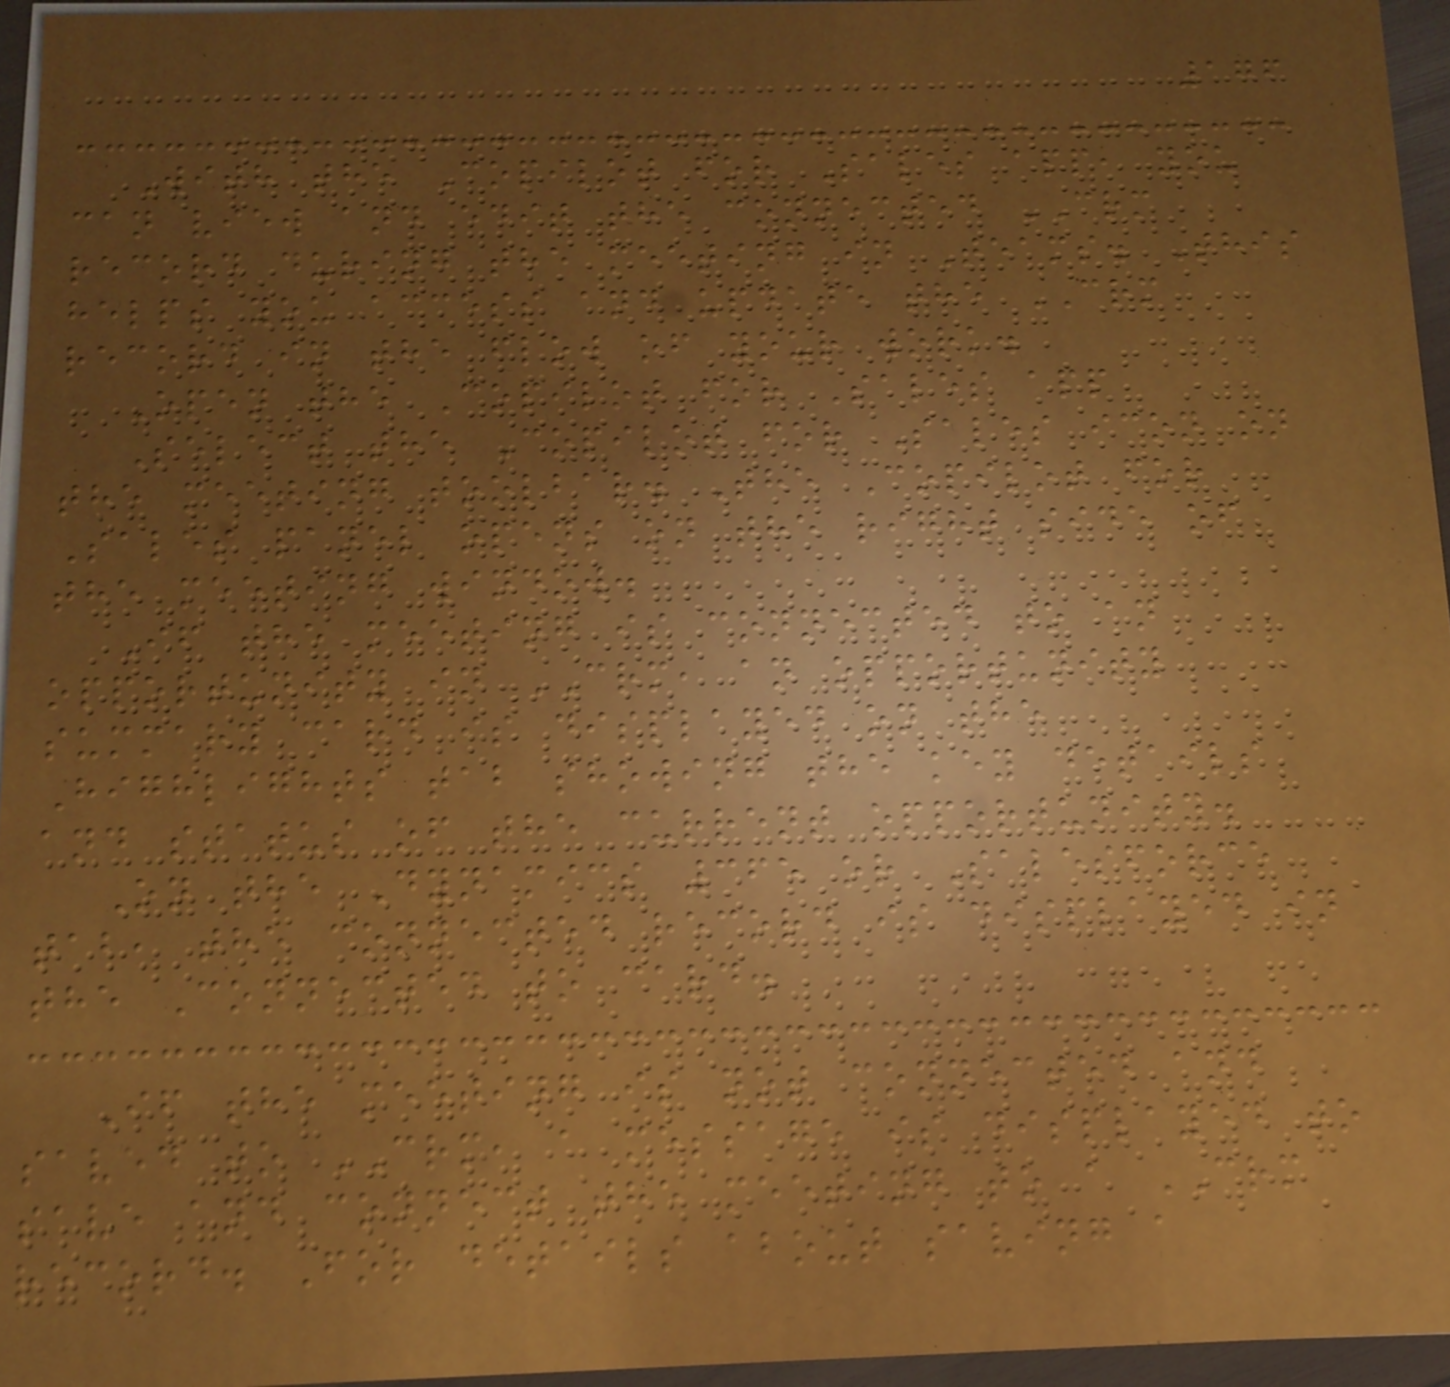176
With the Copilot for Sales app, you
can view and edit the connected CRM
record during the meeting in Teams. This
helps you access and update the CRM
record in the flow of your work.
Open the Copilot for Sales app
Select the Copilot for Sales icon on
the meeting toolbar. The Copilot for
Sales panel opens on the right side of
the meeting window.
If the meeting is connected to an
opportunity in CRM, an opportunity
summary card is displayed on the
Highlights tab showing the key details
and status of the current opportunity.
On the Dynamics 365 or Salesforce
tab, the connected record is displayed in
the Connected to card.
If the meeting is not connected and
saved to CRM, a message is displayed to
save and connect the meeting to a CRM
record. For details about saving a
